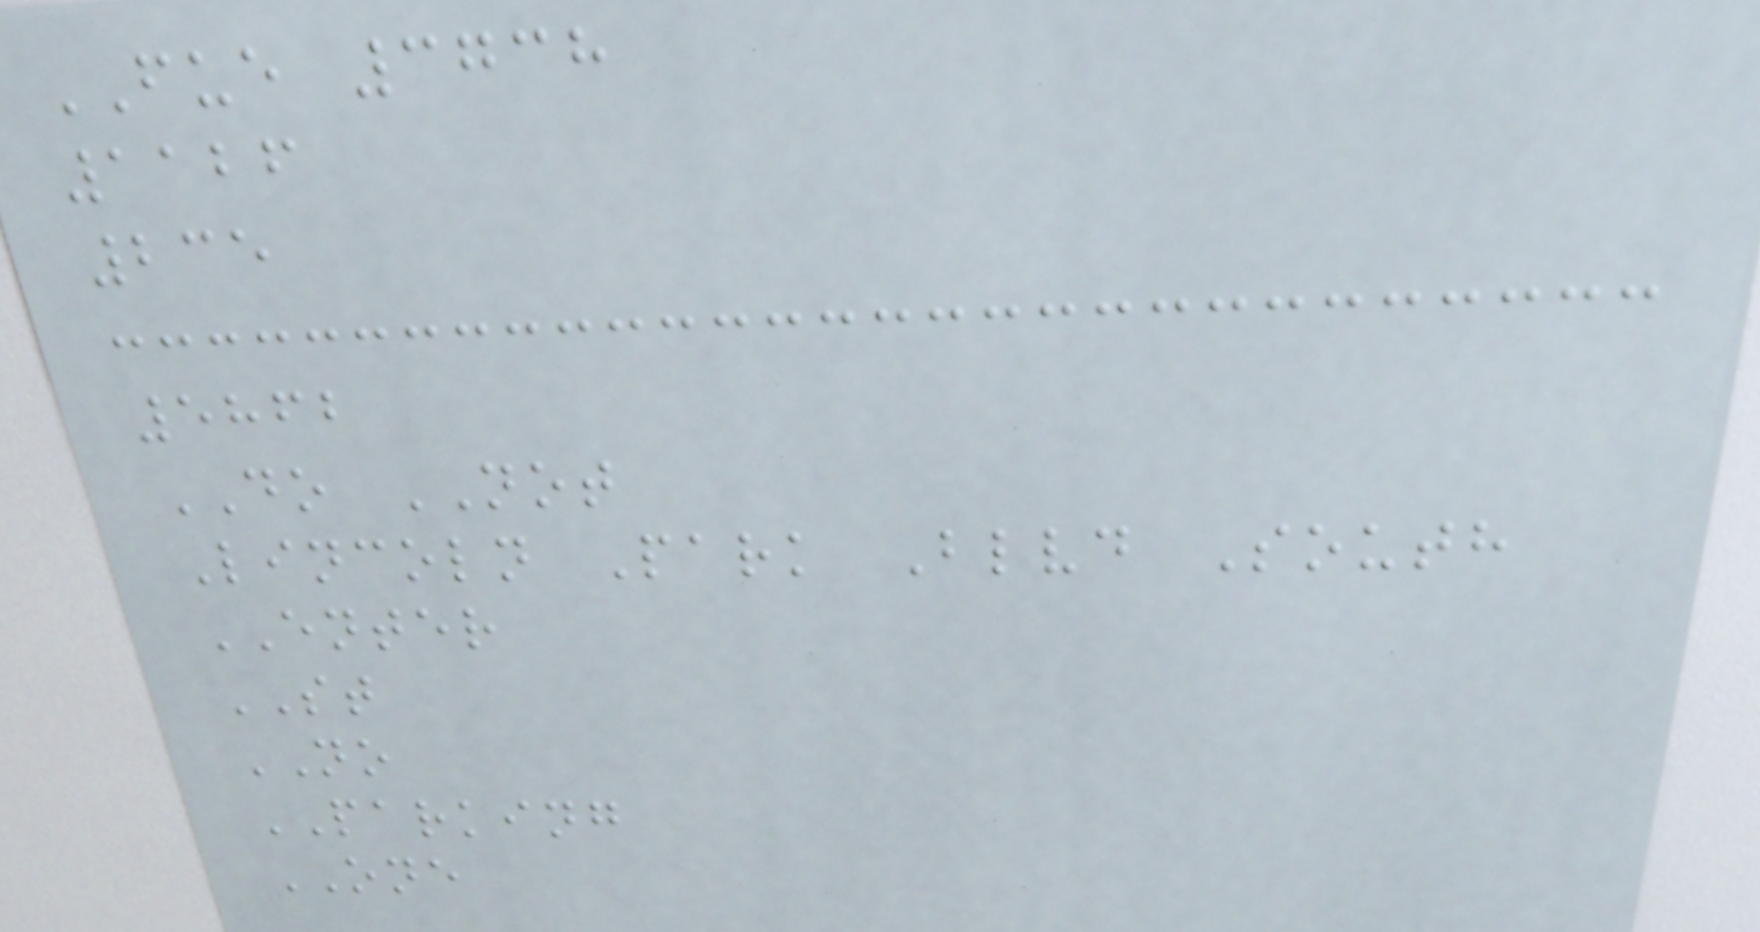FUE 3738
1126
235
5862
DO NOT
Lincoln Park Blvd South
ENTER
ST
NO
PARKING
ONE
